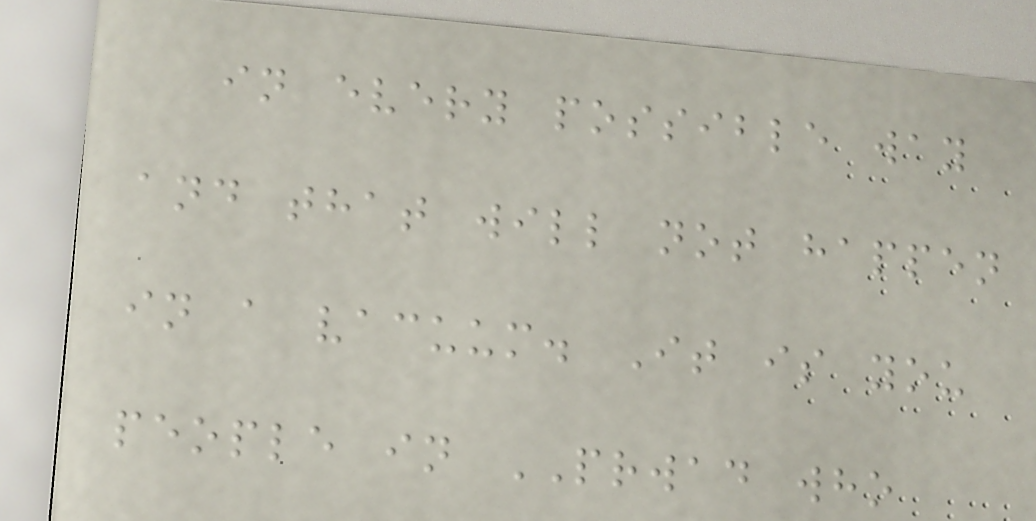in every possible way
and that will not happen
in a vacuum. It is you
people in PRWAD who
